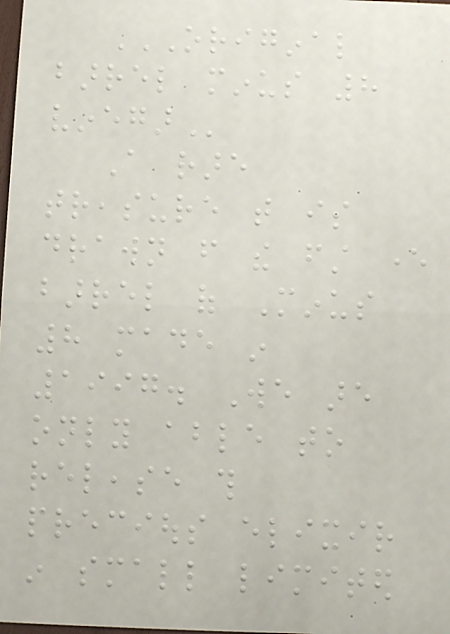ORIGINAL
BARREL MINUS 8
VINEGAR
A rare
treasure that is
drawn from the first ever
barrel of Minus
8 made in
1997. We are
only able to
release this
precious elixir
in small limited
